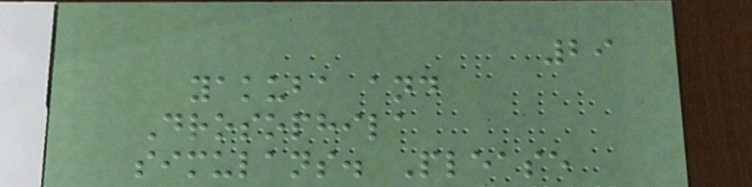29
yakuba and
Drosophila
simulans. Please
